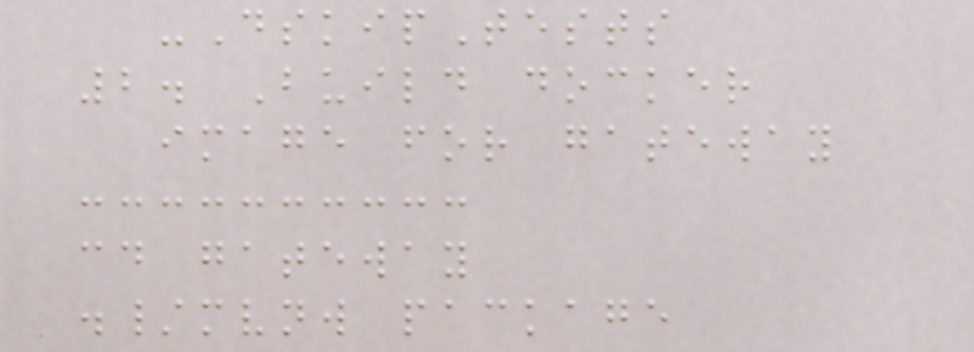-DskipTests
2. Build docker
image for gateway
cd gateway
./mvnw package
